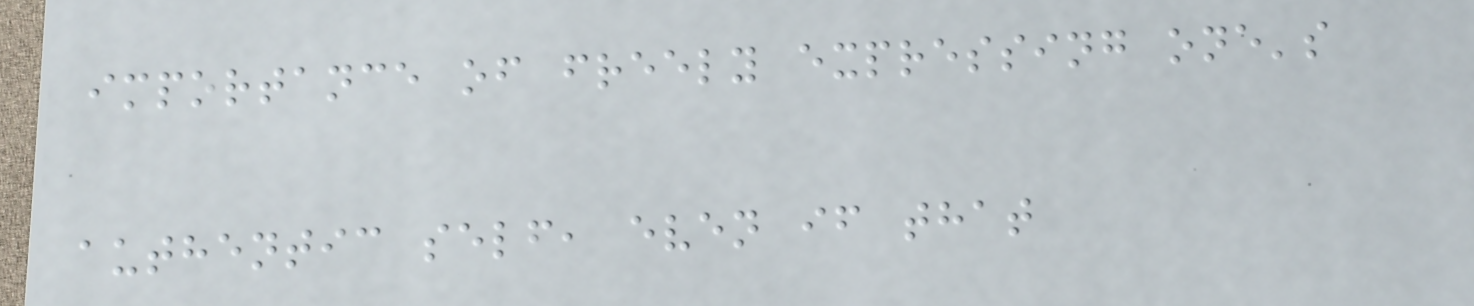importance of freely expressing one's
authentic self, even if that
